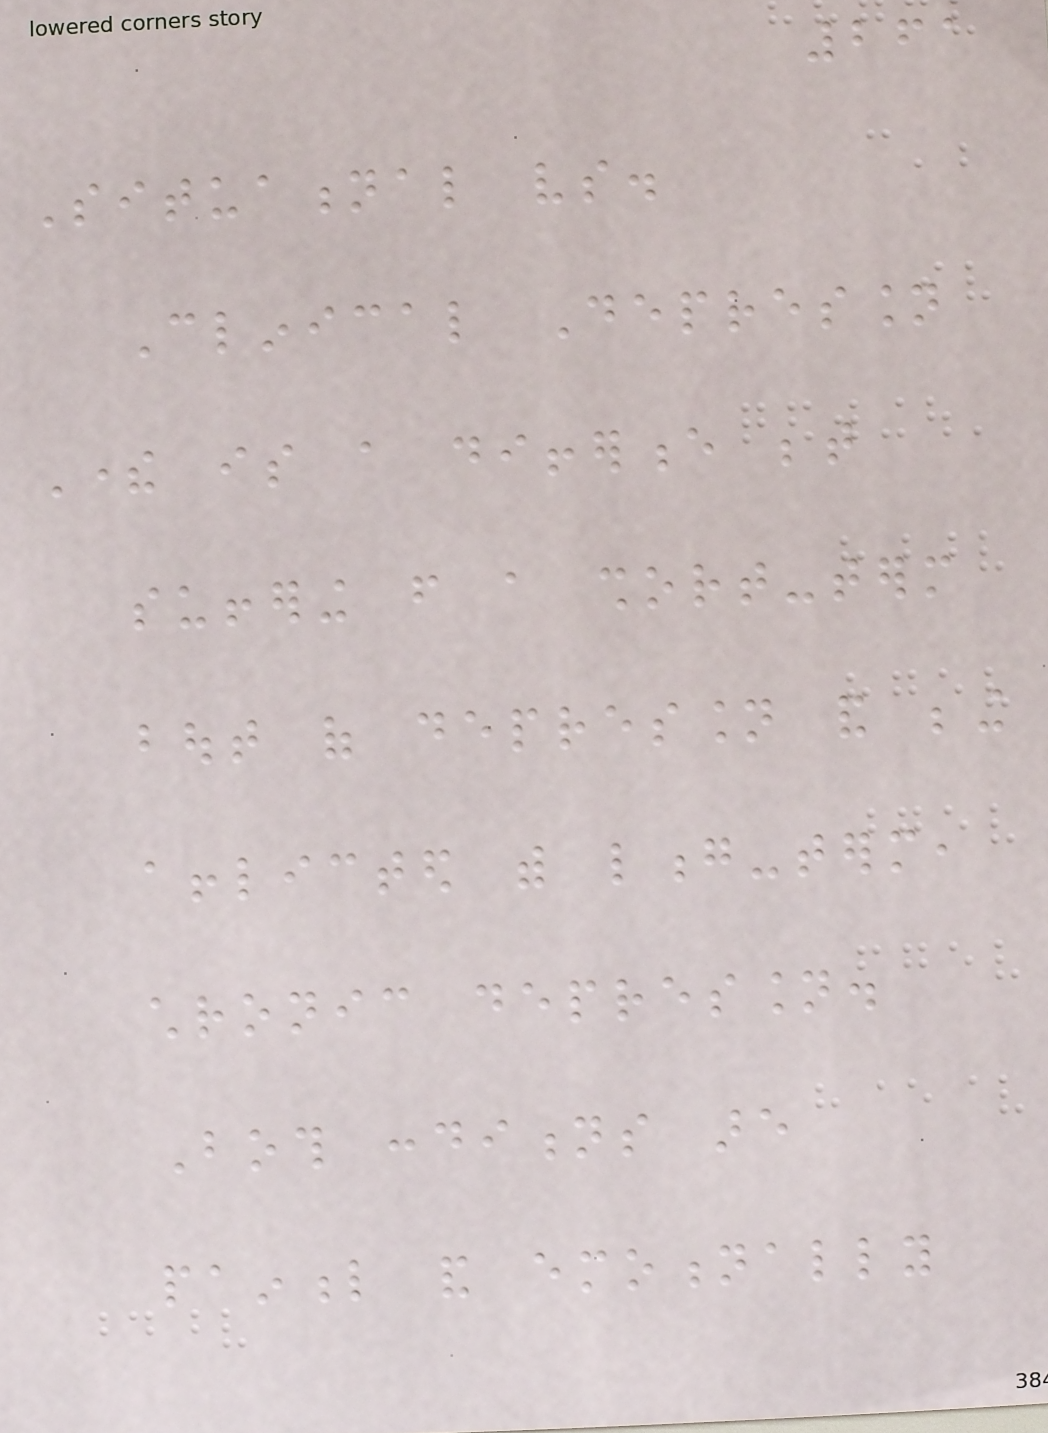261
Situational vs.
Clinical Depression
There is a difference between
suffering from a short-term
bout of depression and being
afflicted with long-term,
chronic depression.
Both conditions are
painful and emotionally
